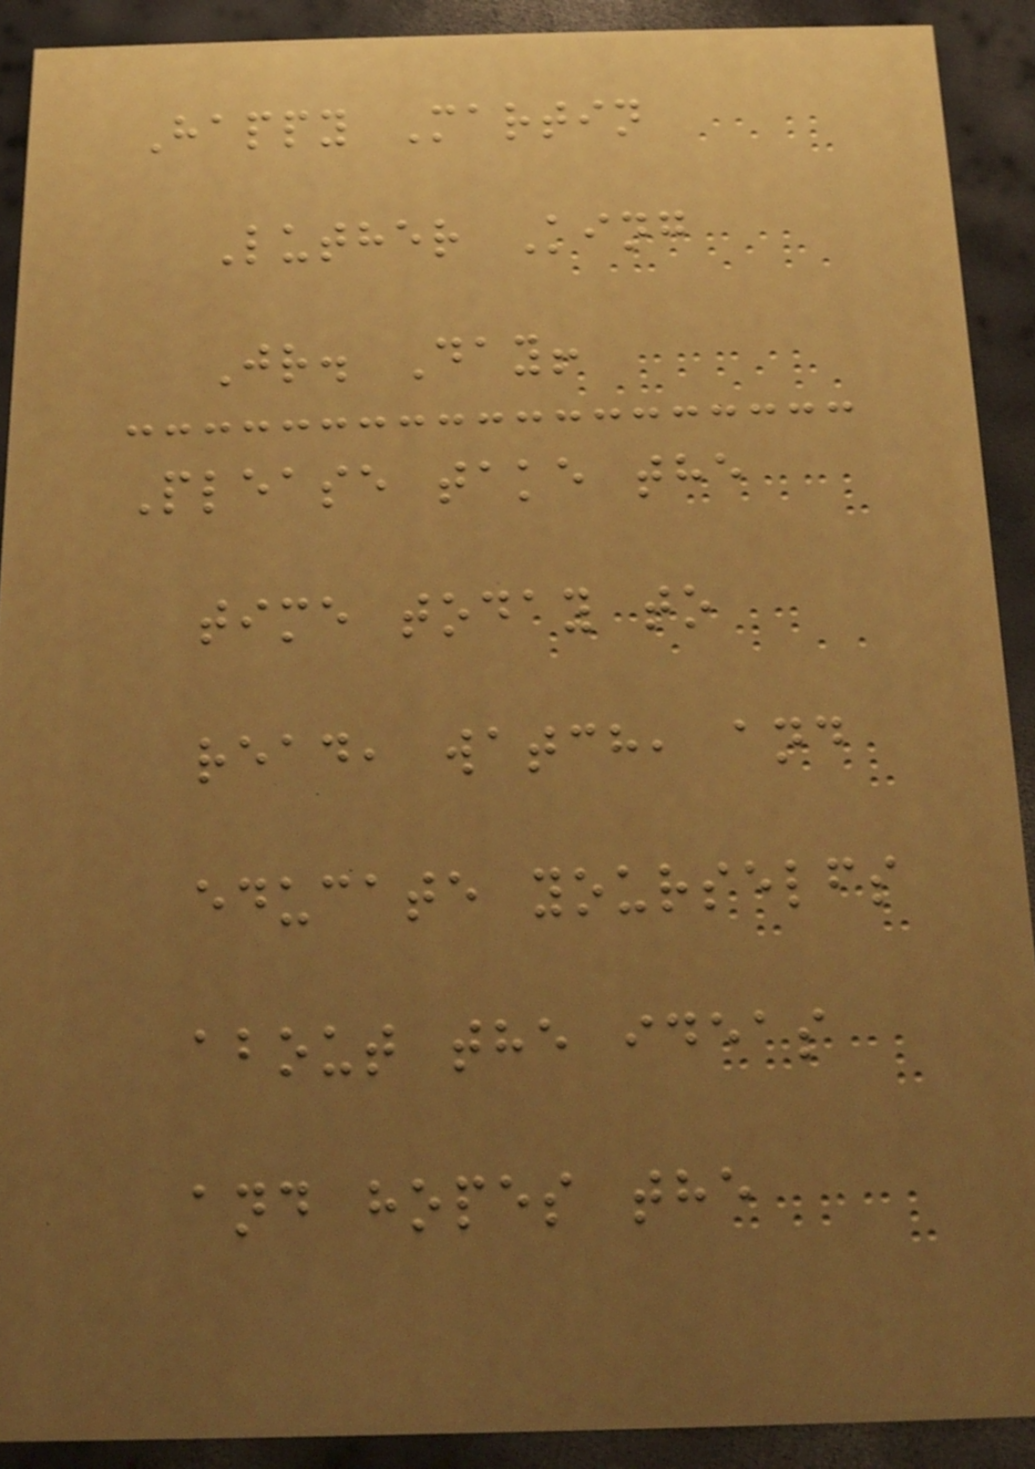Happy Martin
Luther King
Jr. Day!
Please take the
time today to
read, watch, and
educate yourselfs
about the ideas
and hopes the
